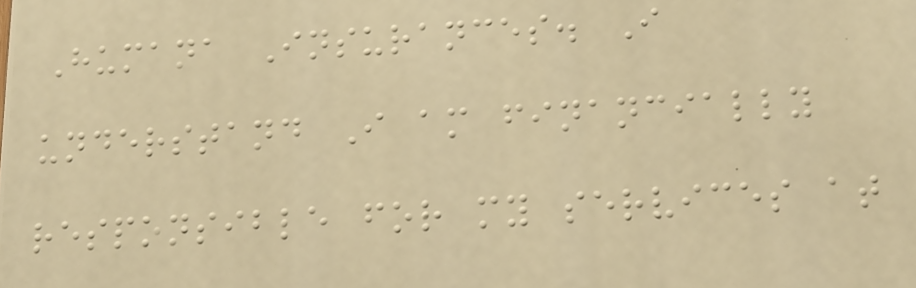Humana Insurances. I
understand I am financially
responsible for my services at
